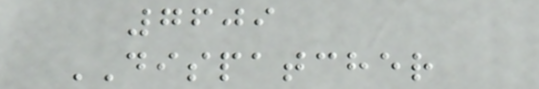7609
DISPATCHER
